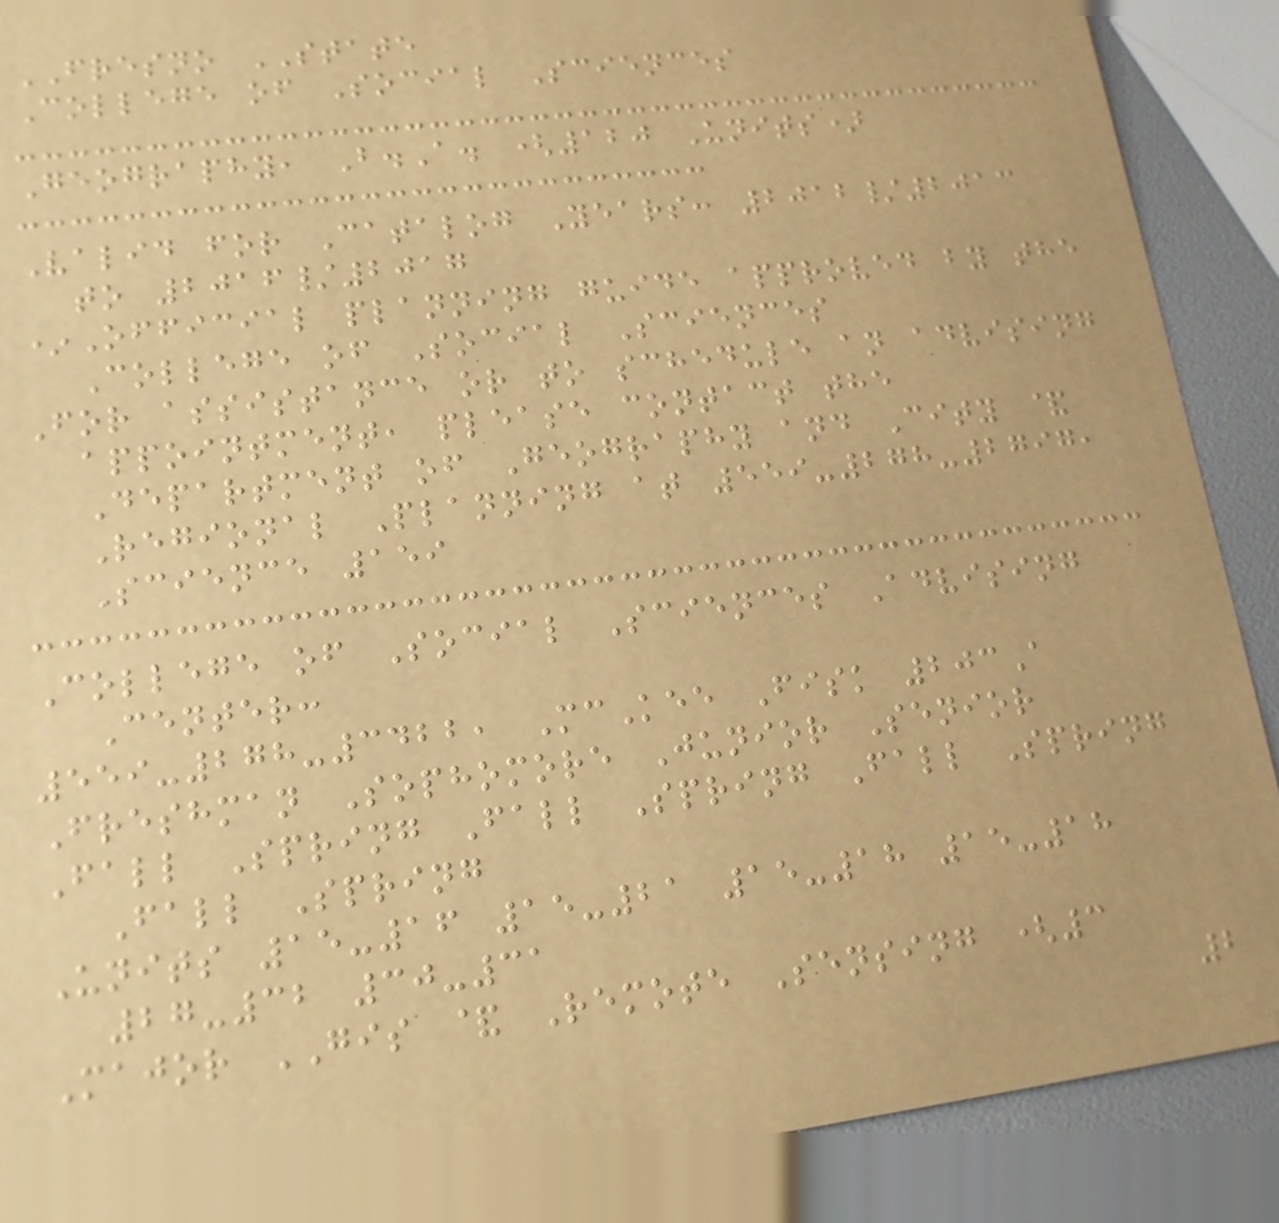FRESNO STATE
College of Social Sciences
Geography, B.A. (120 Units)
Valid for Catalog Years: 2012/2013
to 2016/2017
*Official planning guide approved by the
College of Social Sciences
For assistance or to schedule an advising
appointment, please contact the
Department of Geography and City &
Regional Planning at 559-278-2797,
Science 159
College of Social Sciences Advising
Center:
559-278-3422, McKee Fisk 203A
Freshman Sophomore Junior Senior
Fall Spring Fall Spring Fall Spring
Fall Spring
Units 15-16 15-21 15-18 15-18
27-32 30-31
Major GIS & Remote Sensing (3
2
